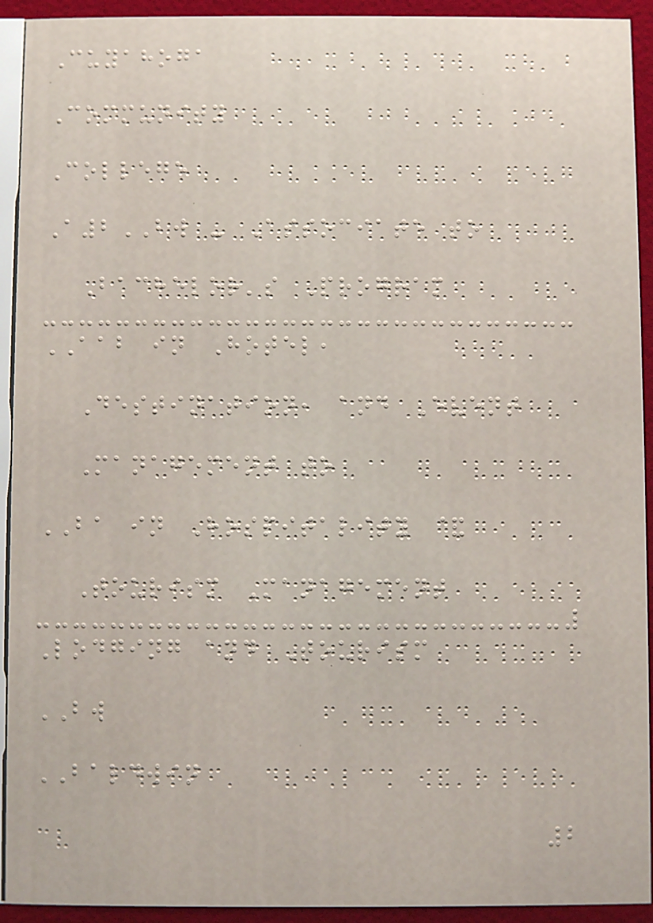Cuyahoga
Community
College
A2BW - Associate to
Bachelor's Program
AAB in Hotel,
Destination, and Event
Management to
BA in Hospitality &
Tourism Management
Lodging and Tourism
BW
BALDWIN
2
